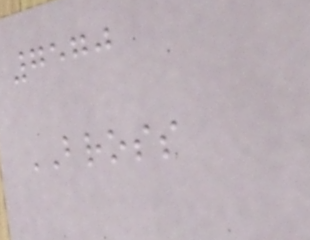7570
BROSS
